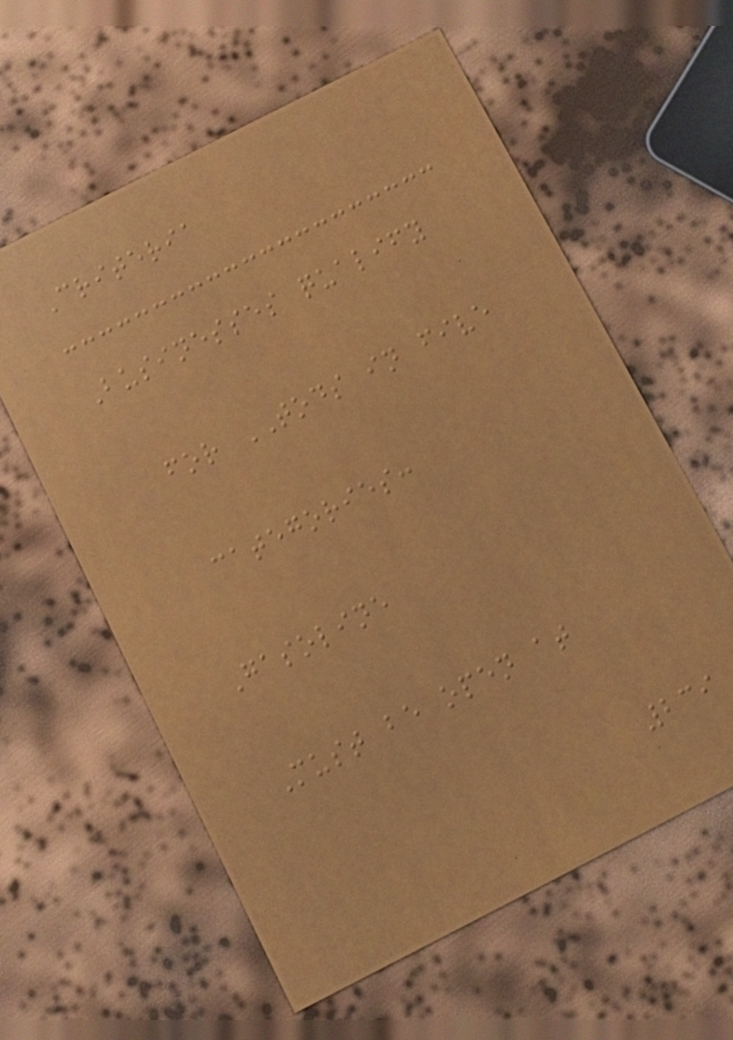Criteria
Businesses qualify
for TODS in five
categories:
Gasoline
Must be open at
239
